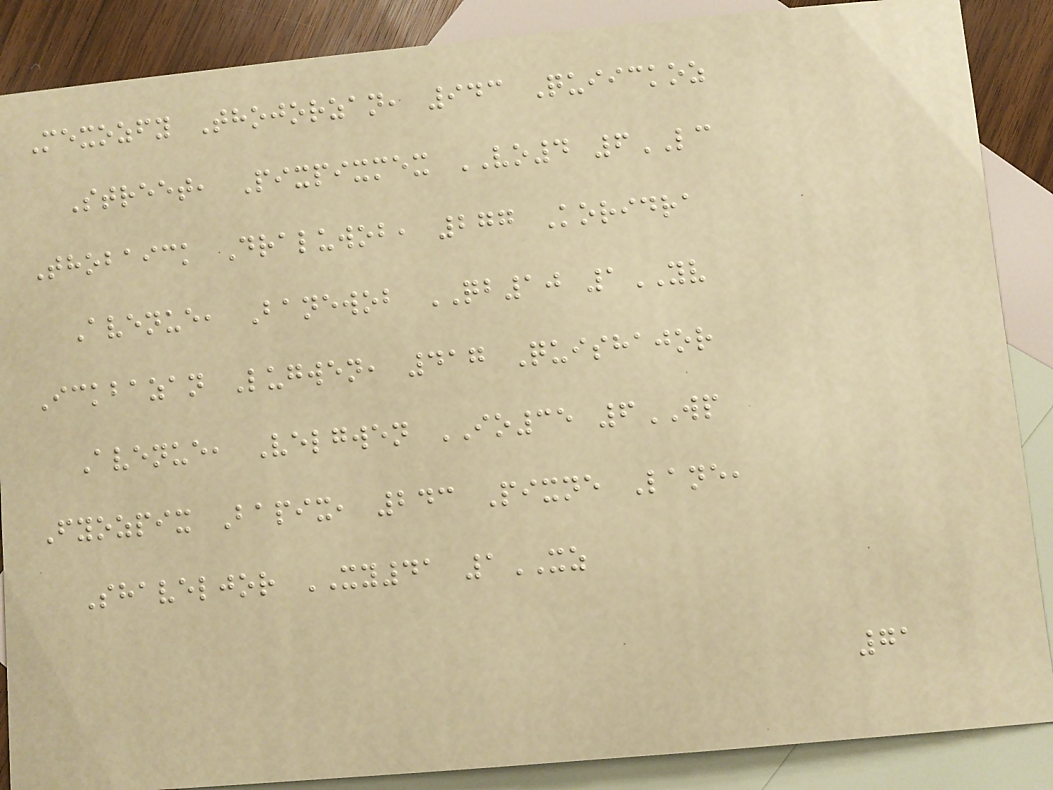Mexozfy Thojorzan, 943 Quiickoz
Street, Pixpixmex VO4 6LC
Thobaick Draluwob, 277 Koridra
Avenue, Banewob QB10 1YV
Ickbazan Lugwen, 417 Quishajor
Avenue, Velgwen IO35 6WP
Fyozpix Bapix, 243 Pixne Lane,
Shaveljor XY41 1XZ
71
